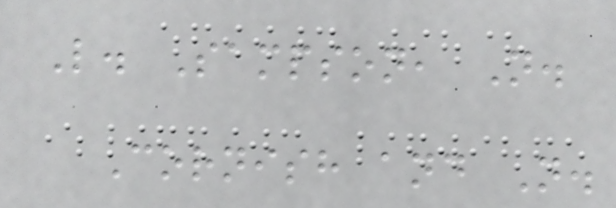L. Sampson, N.
Cornish and N.
